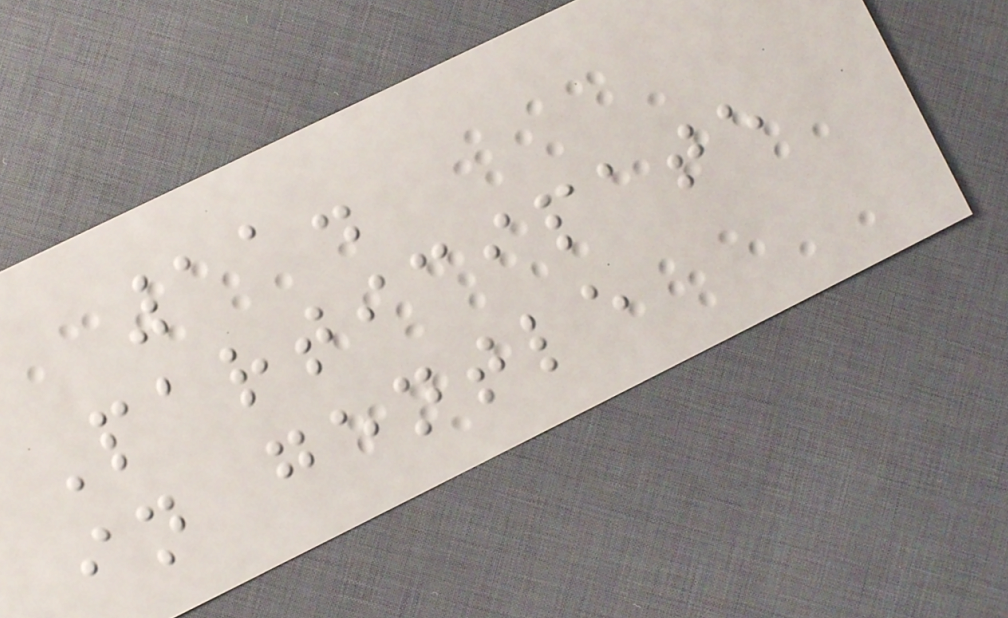11.
Participate
in gentle
